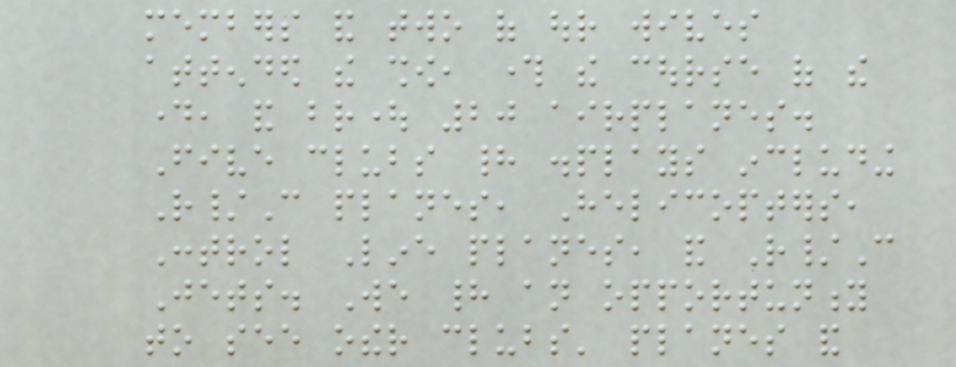members and two of our wives
attended the show, through the course of the
day, and brought 20 airplanes.
Five clubs had displays including
R/C planes, Helicopters,
Control Line planes, and R/C
Jets. We had an opportunity
to see other clubs' planes and
